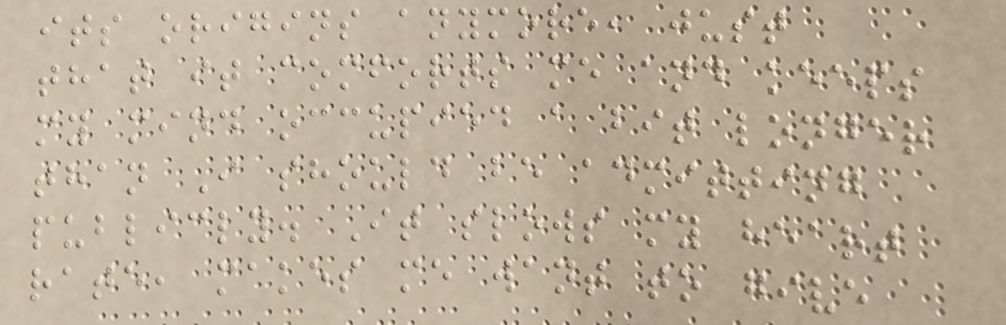its origins anymore, just
that it comforts me and keeps
my mind occupied a bit longer
than I should be admitting
publicly. It slows my heart
rate, makes me want to give
